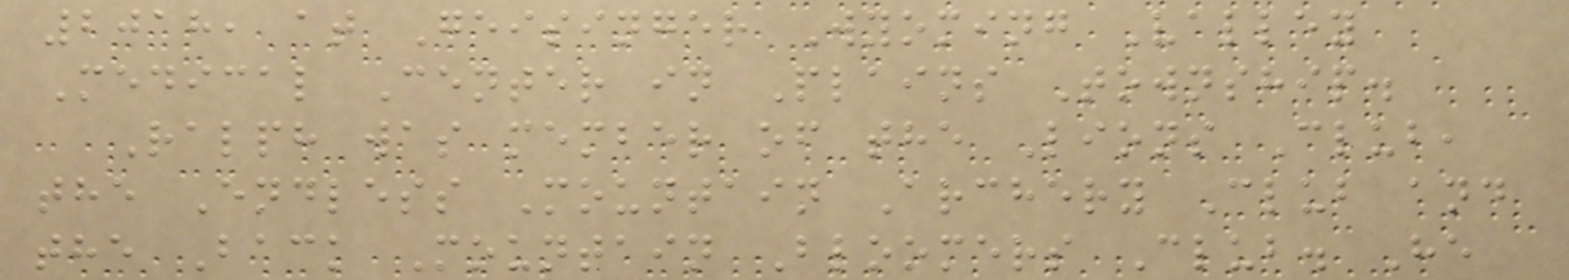2018, at Geisinger Wyoming Valley
Medical Center in Plains Township.
Ralph was member of the Lions Club,
the Endless Mountain Archery Club and
the Back Mountain Bloomers Club. He
